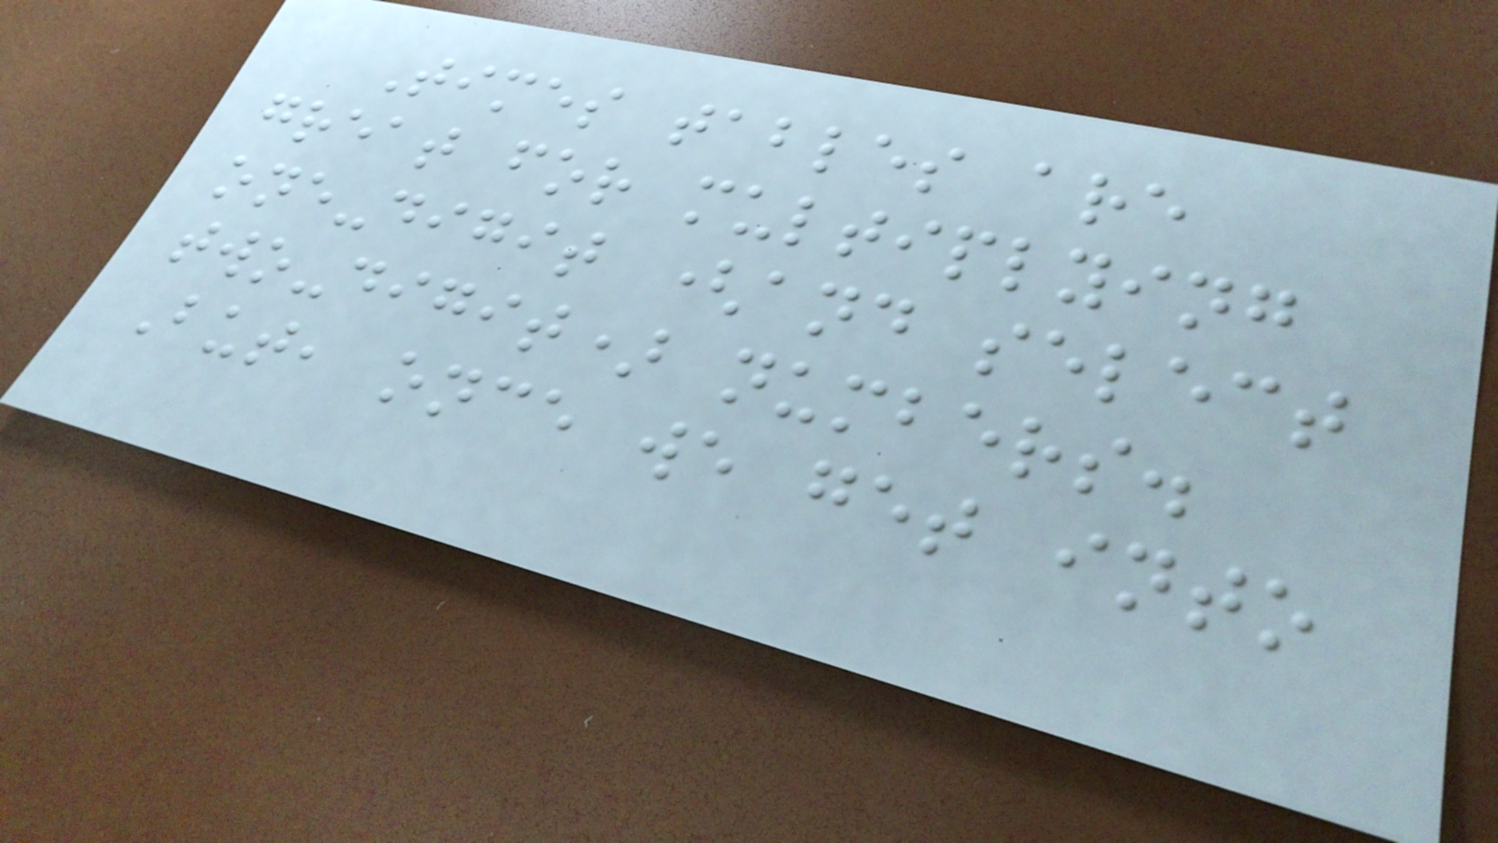Times tables are
great for multiplying
one-digit (and select
two-digit) numbers.
But, once we get into
